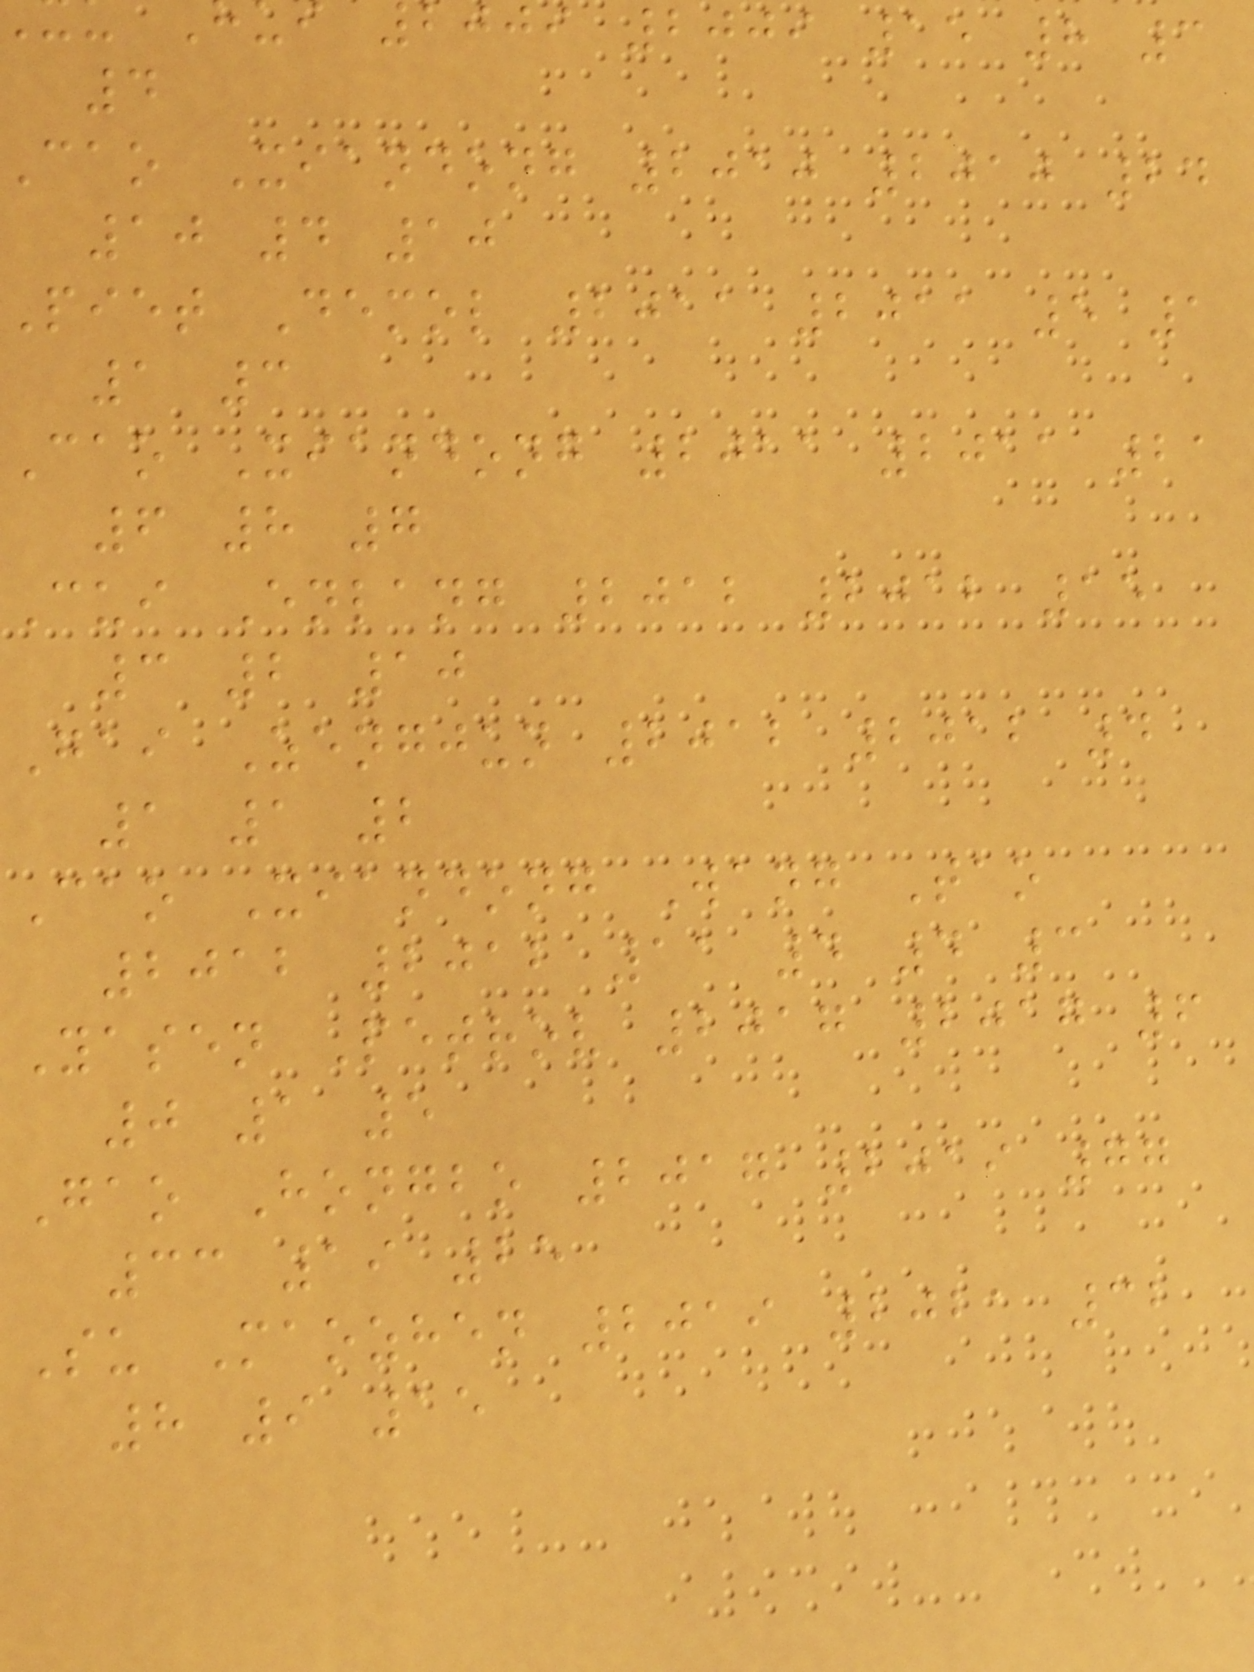bjji 2009 15 8 3
4
cao Xiandong 2010 2010 24
10 4 10
Piet Demol 2011 2011 5 1
1 3
Cao Xiandong 2011 2011 21
6 8 7
Cui Enlang 2012 2012 15
3 2 10
Gai Zengjun 2012 2012 4
1 1 2
Cao Xiandong Wang Tao
2012 2012 11 4 4 3
Yasen Petrov 2017 2017 6
0 1 5
Gao Hongbo 2017 2019 77
33 19 25
Su Maozhen 2019 2021 32
8 9 15
